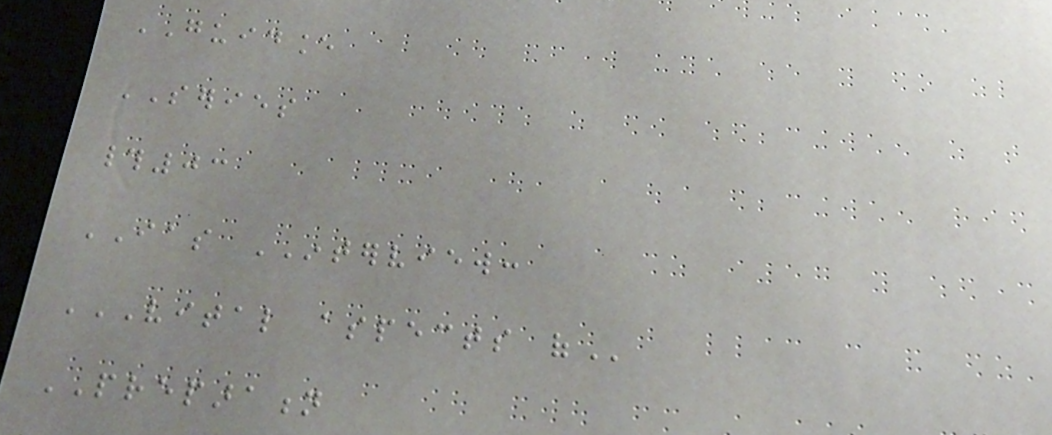GUIDANCE
SERIES
#03
IAS INTERVIEW:
VITAL ASPECTS OF
PREPARATION
